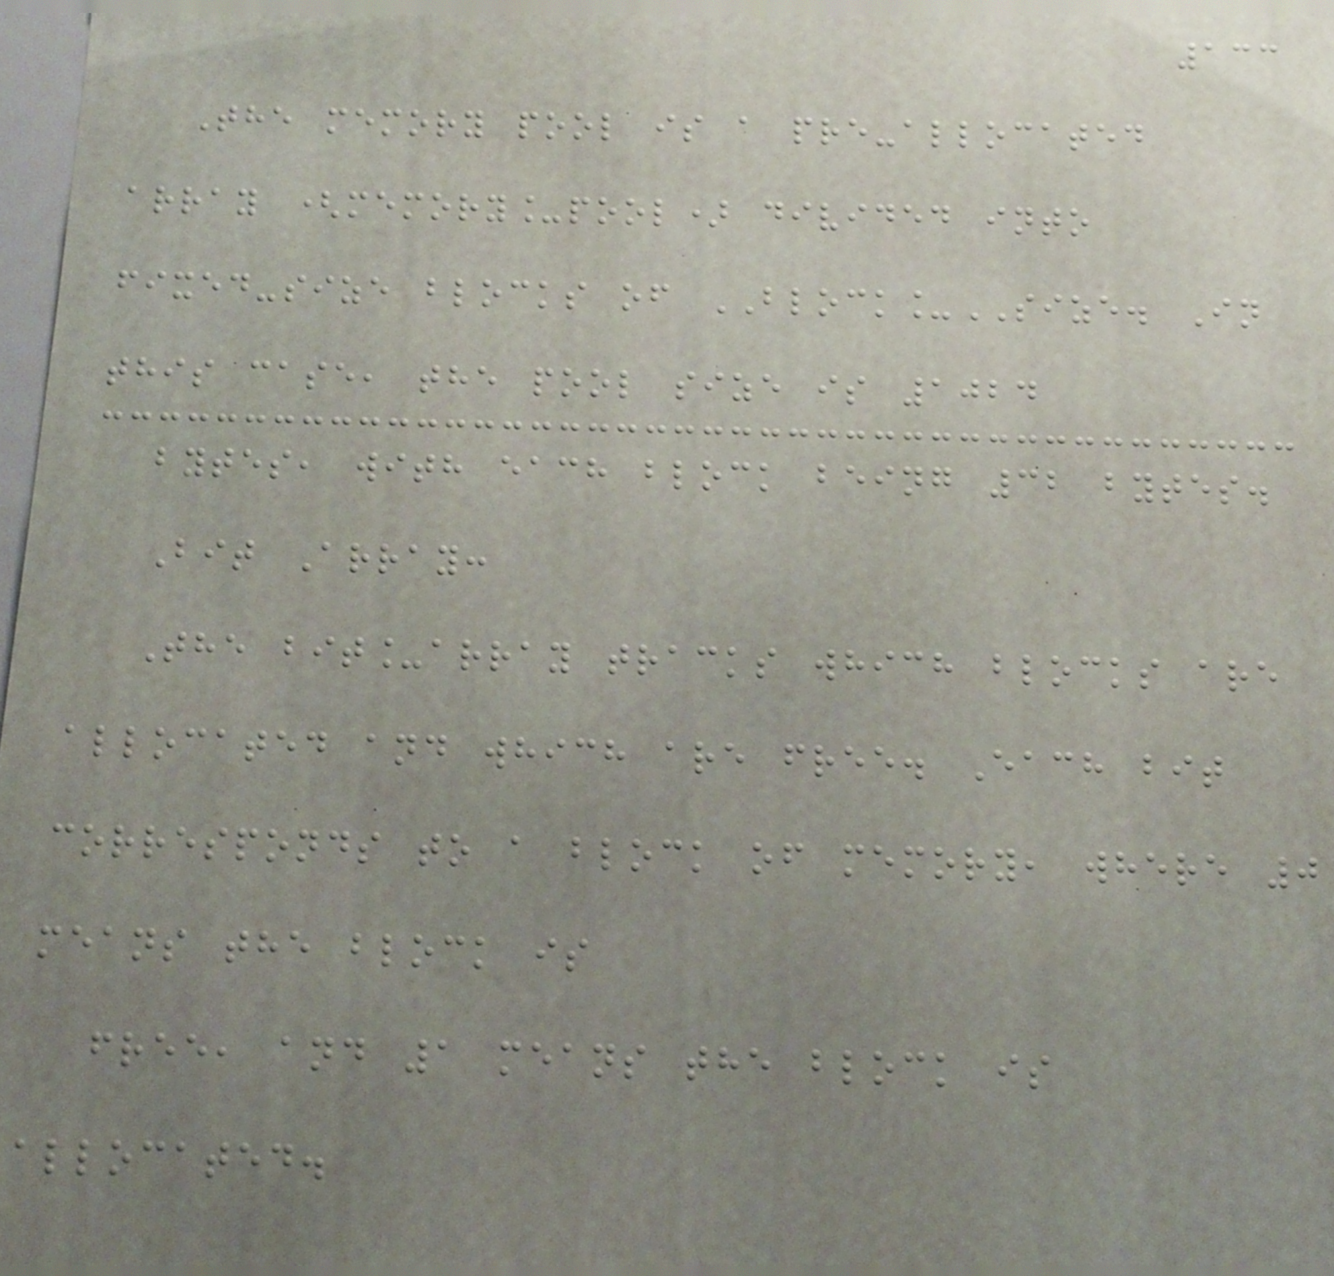133
The memory pool is a pre-allocated
array (memory_pool) divided into
fixed-size blocks of BLOCK_SIZE. In
this case, the pool size is 1024
bytes, with each block being 32 bytes.
Bit Array:
The bit_array tracks which blocks are
allocated and which are free. Each bit
corresponds to a block of memory, where 0
means the block is
free, and 1 means the block is
allocated.
